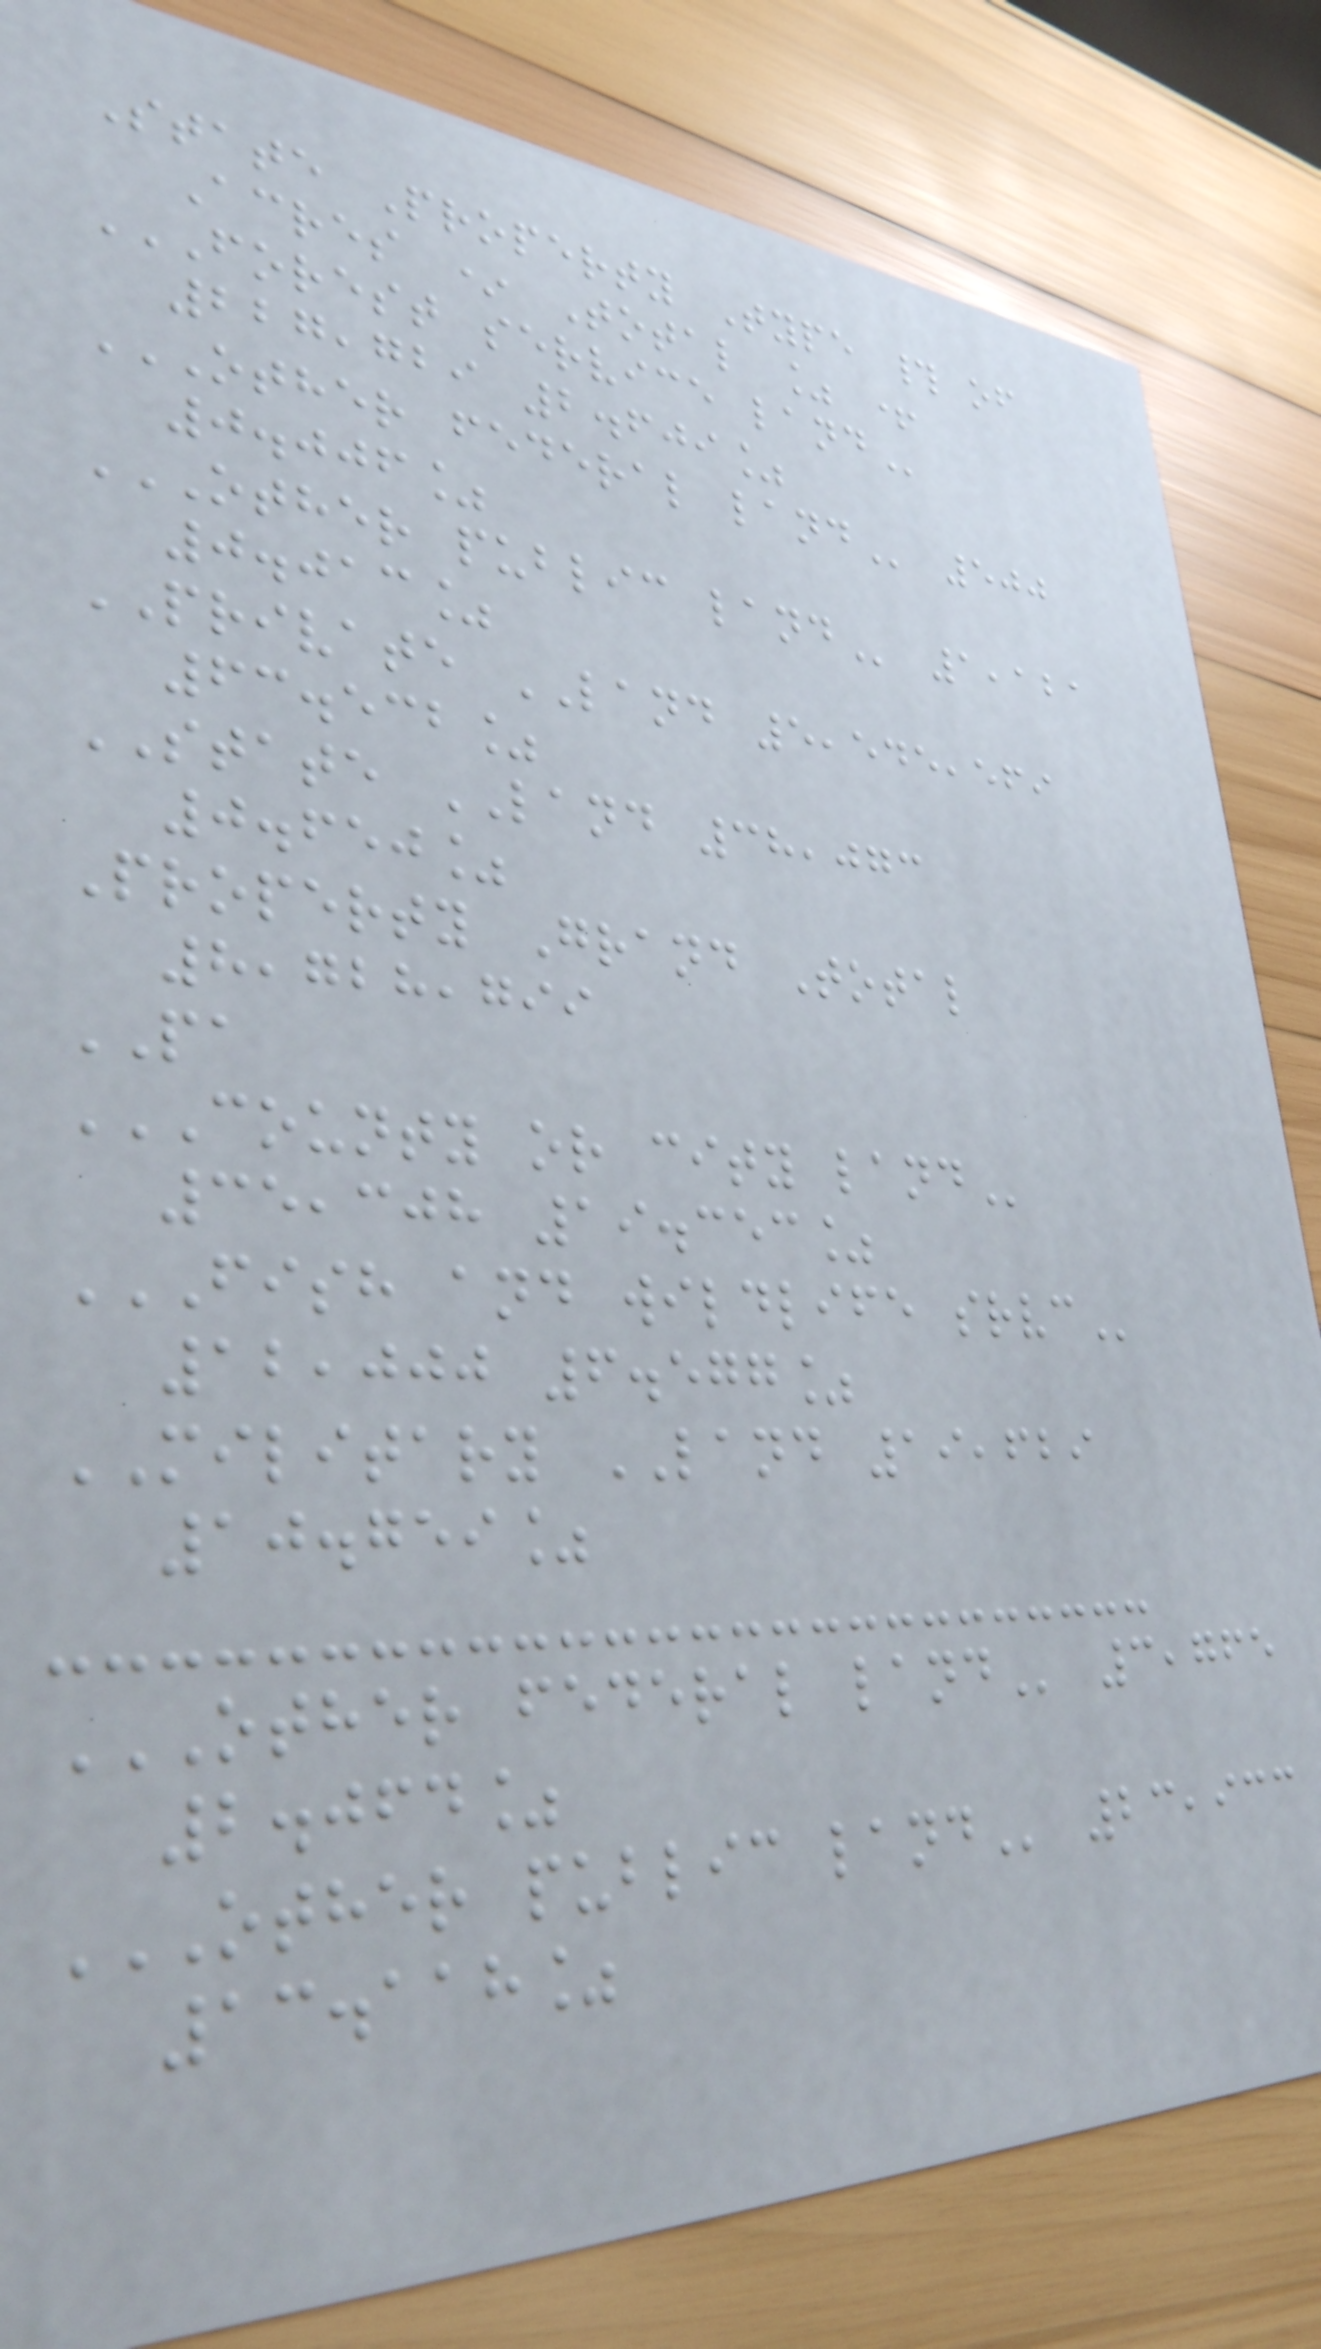State Property Type # of
Acres * Total % +
FOREST SERVICE LAND
227,729 2.609%
OTHER FEDERAL LAND 500
0.006%
OTHER PUBLIC LAND 1,121
0.013%
PRIVATE LAND 5,545,569
63.532%
STATE LAND 38,073
0.650%
Property Grand Total
8,728,799
PA
COUNTY OR CITY LAND
35,308 19.353%
FISH AND WILDLIFE SRVC
12,000 6.577%
MILITARY LAND 19,629
10.759%
OTHER FEDERAL LAND 3,765
2.064%
OTHER PUBLIC LAND 23,933
13.118%
